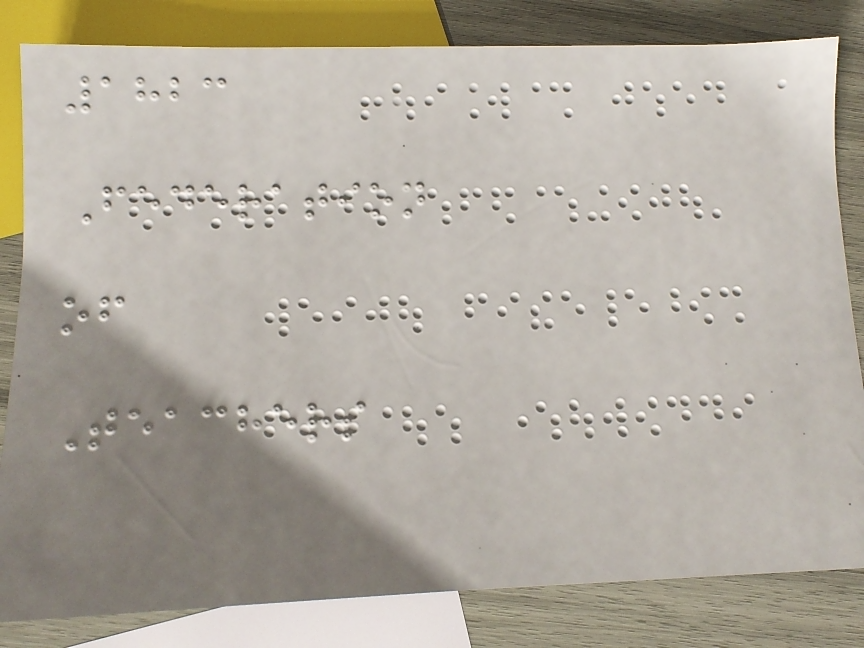1823
Federation
of
Teachers
